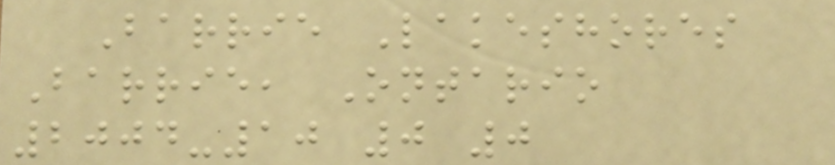Barrie Lakeshores
Barrie, Ontario
2004-10 0 0
